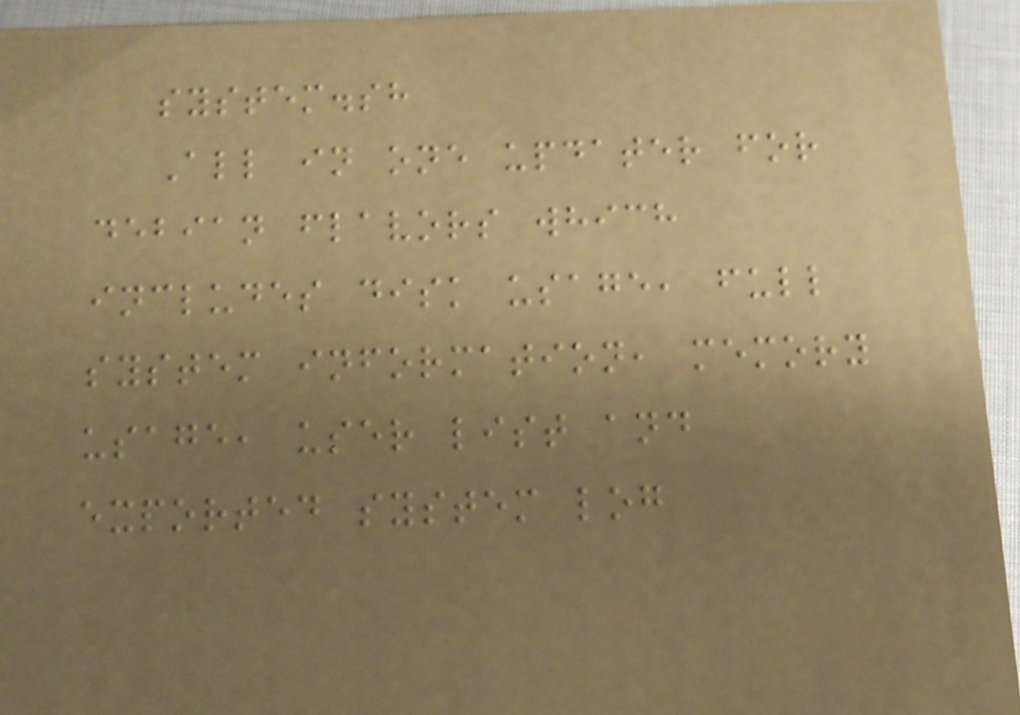system.sh
All in one updater for
debian flavors which
includes disk usage, full
system information, memory
usage, user list and
exported system log
